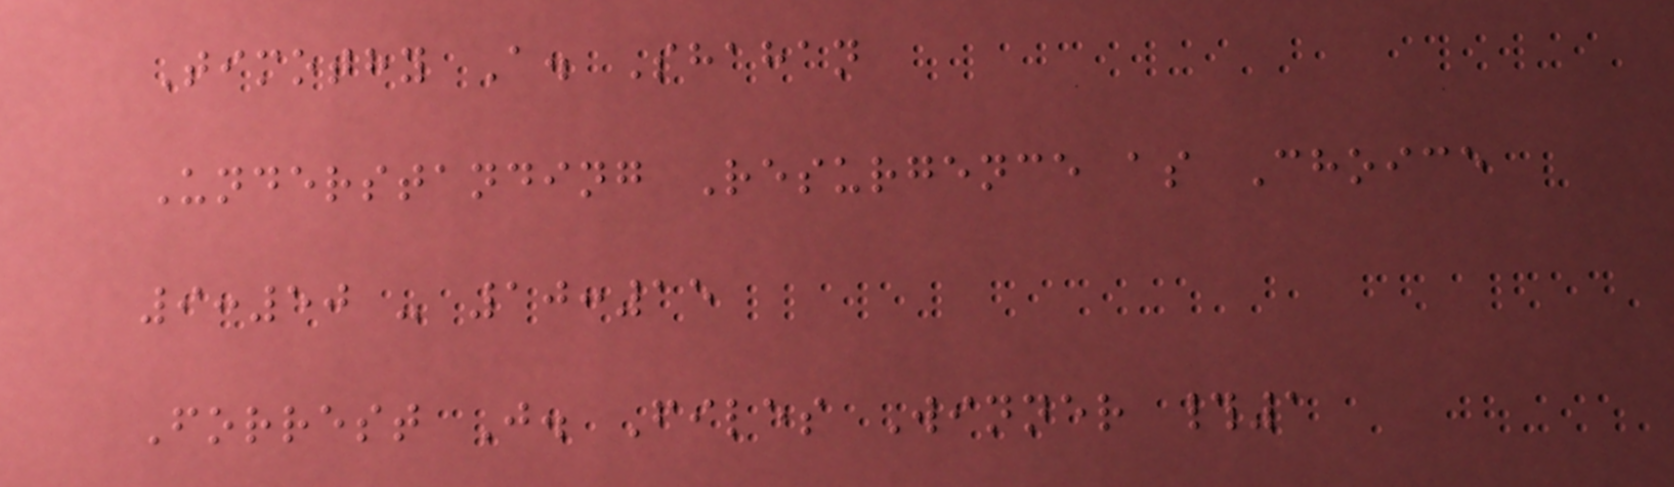Timothy A. Shahan
Understanding Resurgence as Choice
9:50 - 10:15
Forrest J. Files Winner #1
